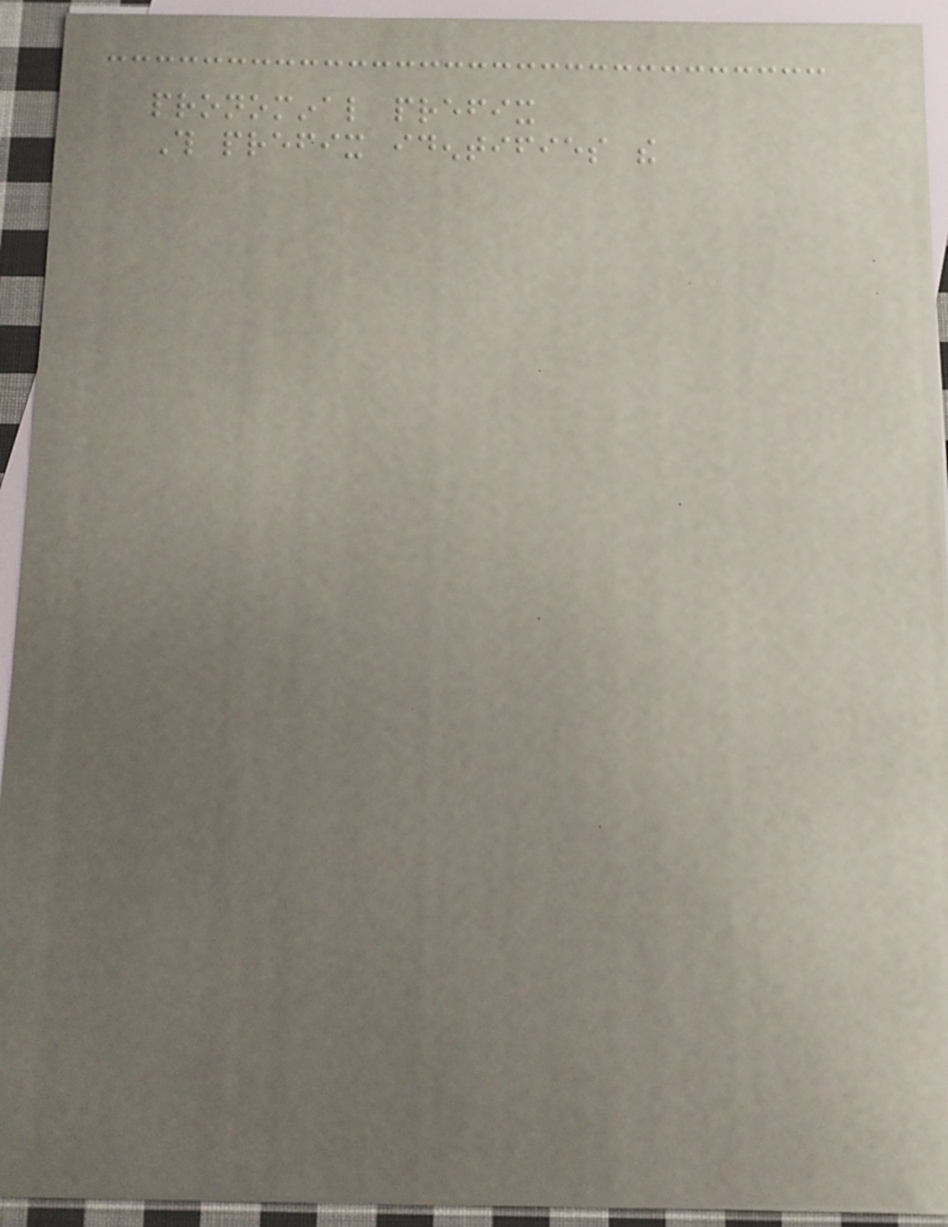pronominal prefix
This prefix identifies the
